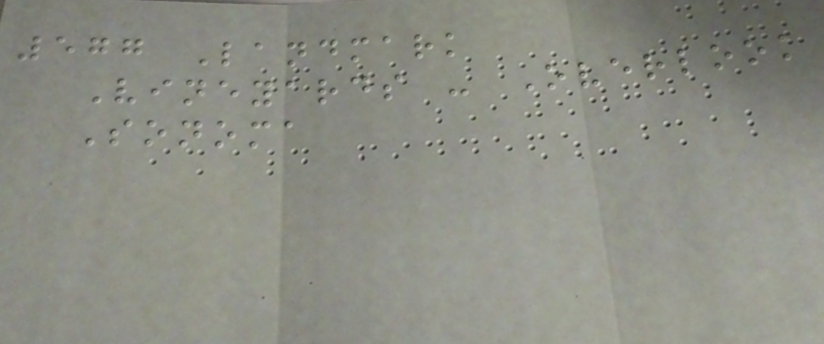577 Landmark
Vineyards - Overlook
Sonoma
